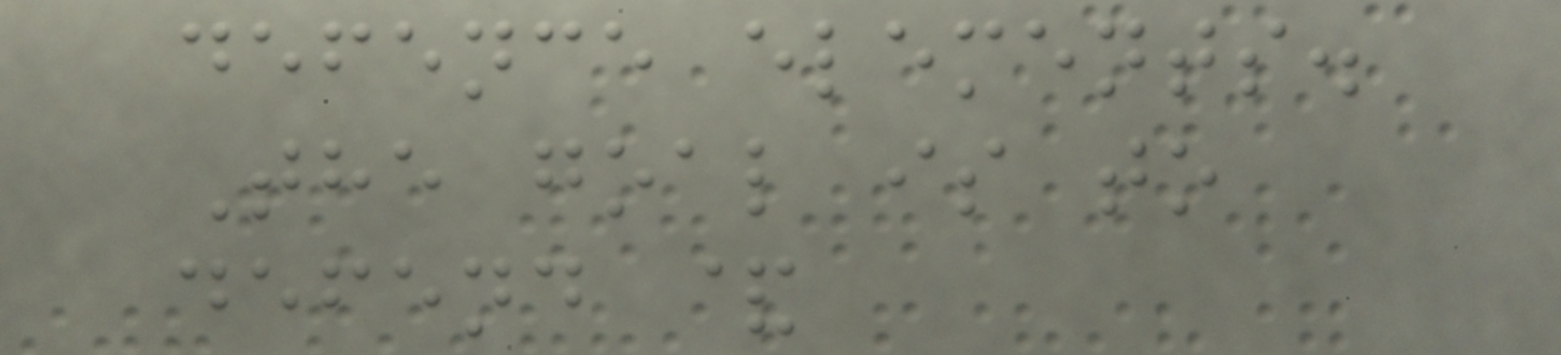defence elements.
The goal is to
defend &
